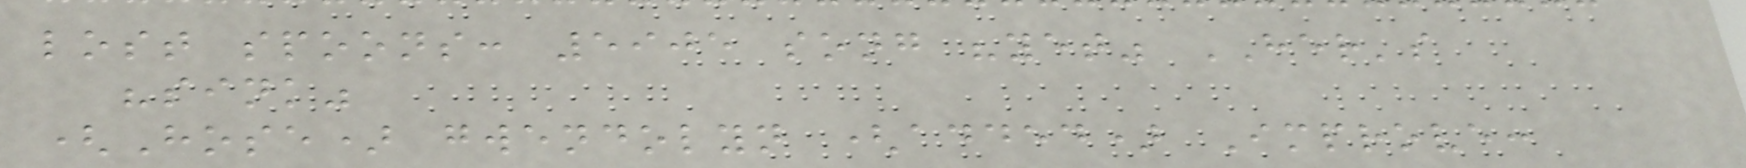lost spoons: 5905 song "yet" HER's
"sink"
(Hose) gwendolyn (added) Improve:
